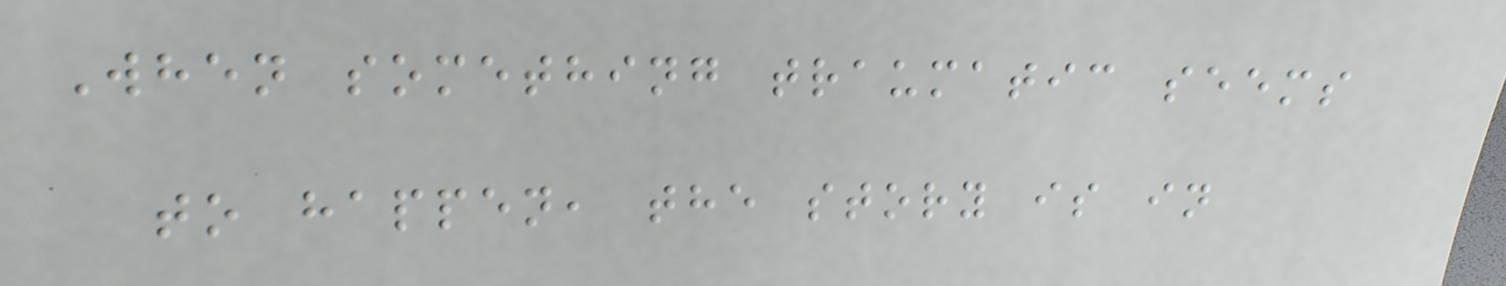When something traumatic seems
to happen, the story is in
